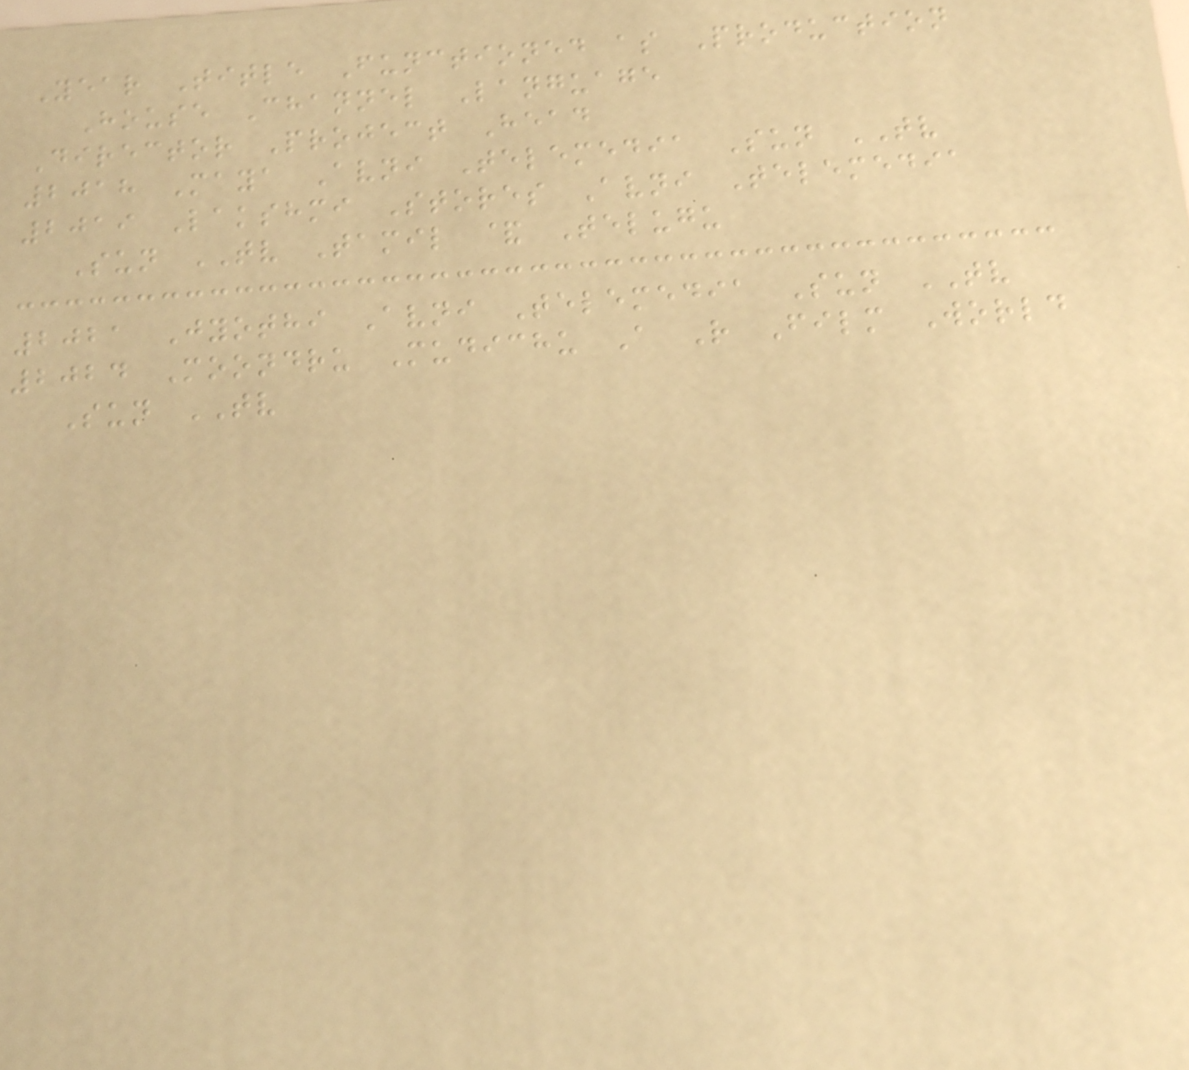Year Title Functioned as Production
House Channel Language
Director Project Head
2018 Maya Avni Telemedia Sun TV
2019 Lakshmi Stores Avni Telemedia
Sun TV Tamil & Telugu
2021 Jyothi Avni Telemedia Sun TV
2024 Moondru Mudichu A R Film World
Sun TV
